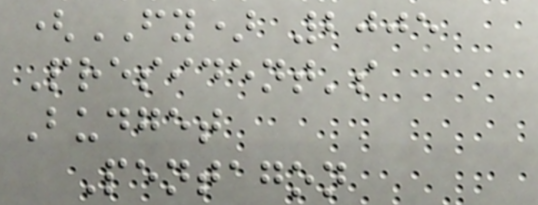(FY) 2005
President's
Budget
Pentagon
